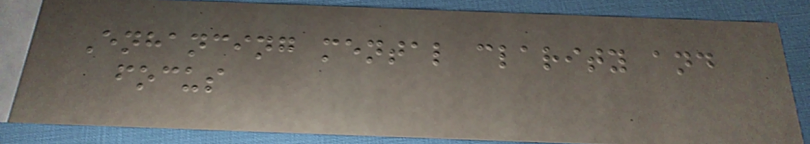Enhancing mental clarity and
focus
